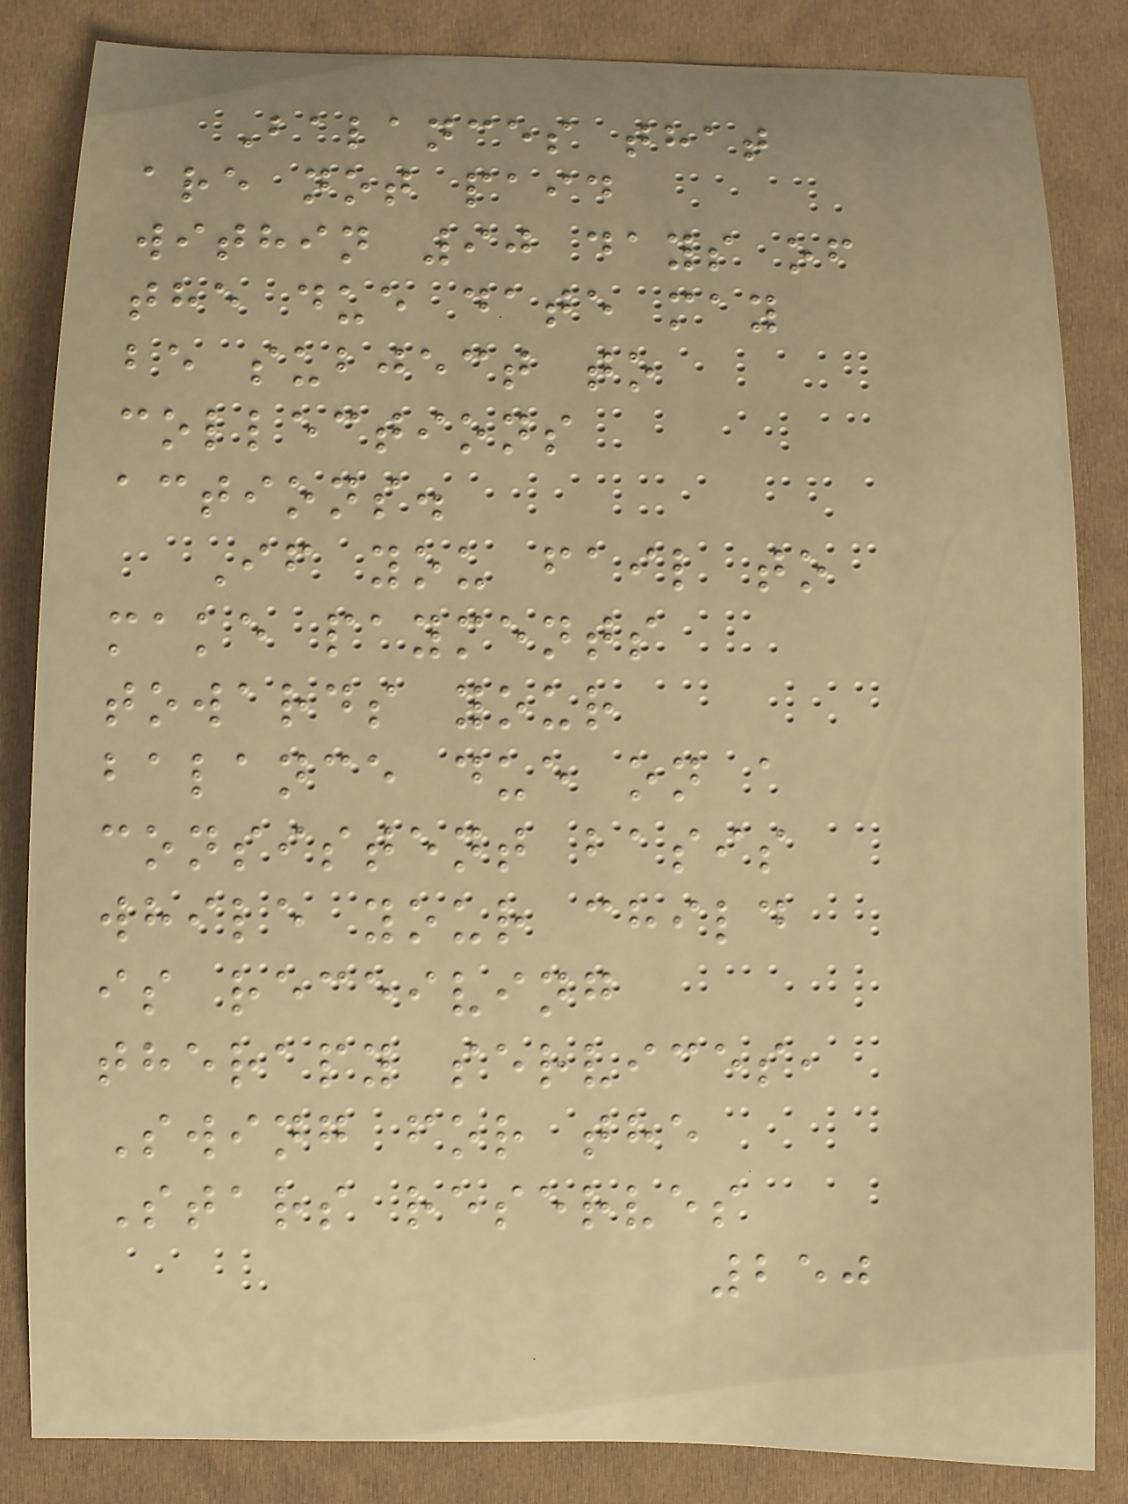Balances that
are not paid
within 90 days of
the due date may
be subject to
collections
actions.
If you fail to
make payments
towards your
balance due on a
consistent basis
while your child
is receiving
therapy services,
Swing for the
Stars reserves
250
